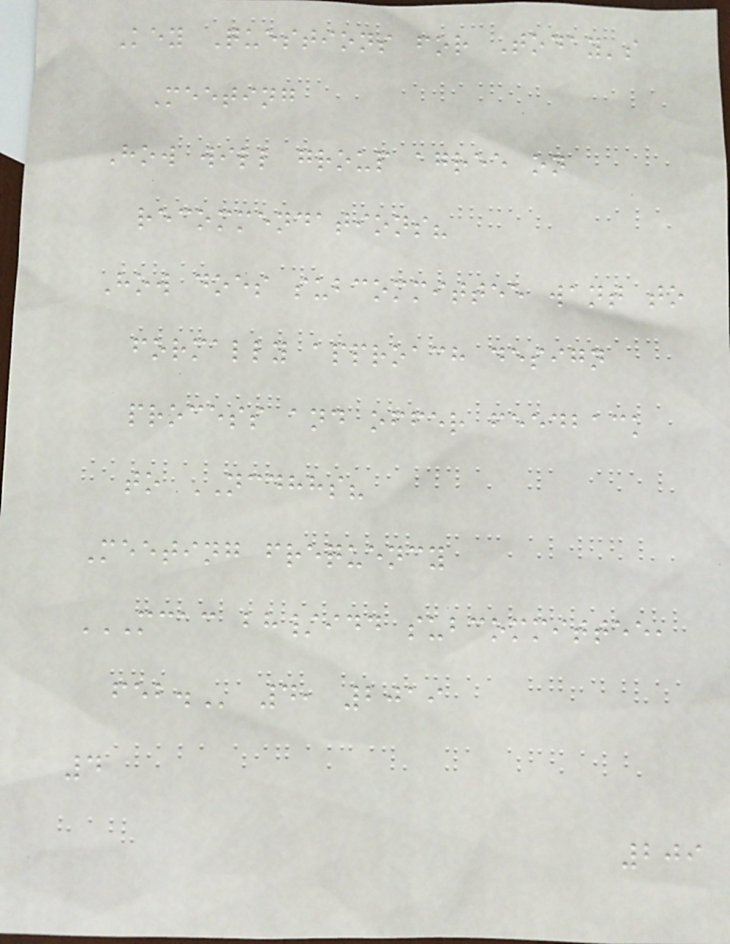Key Questions for Today's
Meeting
How will group agree on
recommendations?
How does subcommittee want to
formally approach design
process and offer feedback
to NCDHHS?
Meeting frequency
MCAC BH/IDD SUBCOMMITTEE,
FEB. 4, 2019
4
209
